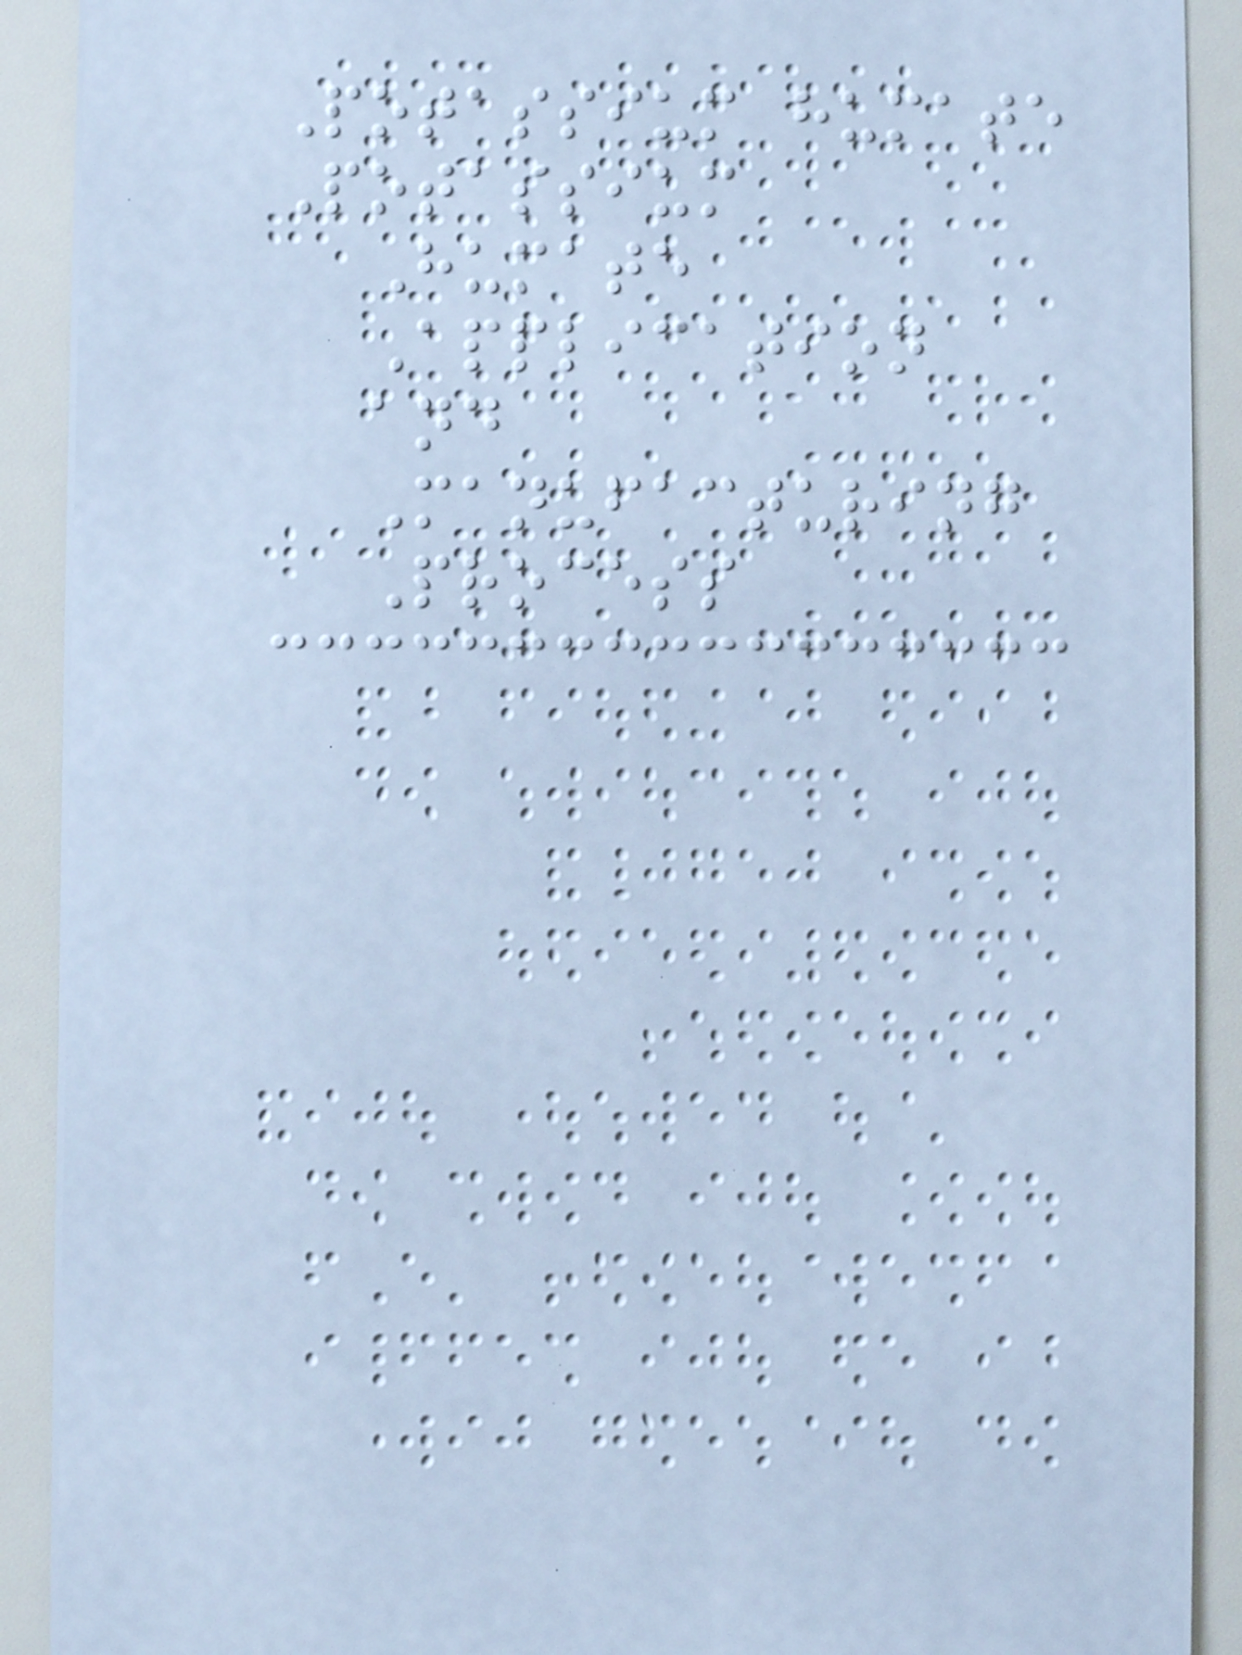Potassium humate
Potassium
Humate
Application
and
Manufacturing
Process
